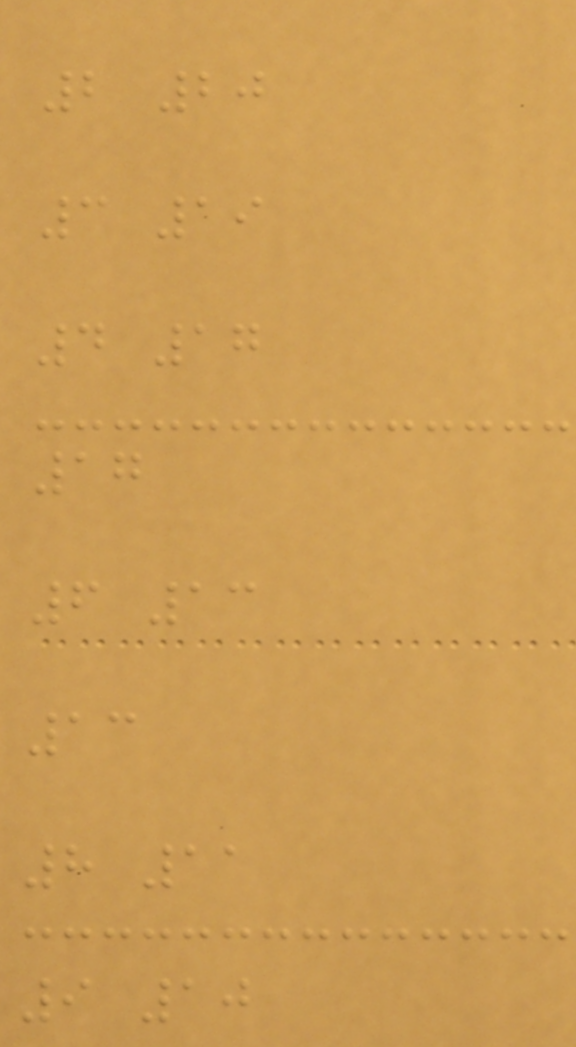2 20
3 19
4 17
17
6 13
13
8 11
9 10
